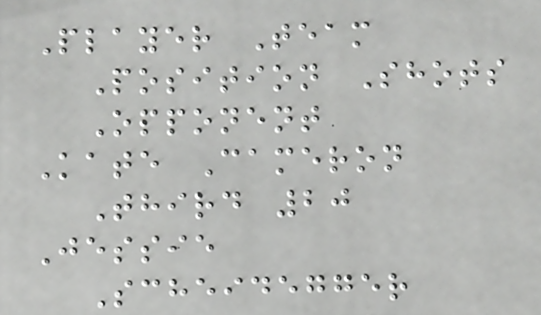Player Team
Position Shots
Opponent
Kate Cameron
Third 20
Jessie
Scheidegger
